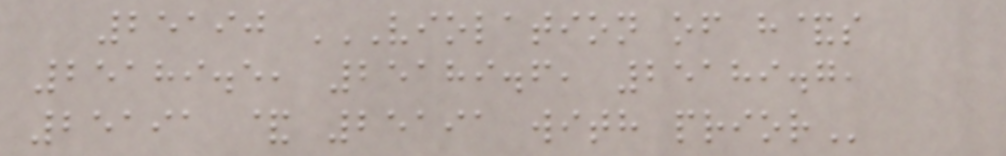25190 VIOLATION OF H&S
25189.5, 25189.6, 25189.7,
25191 & 25191 WITH PRIOR
